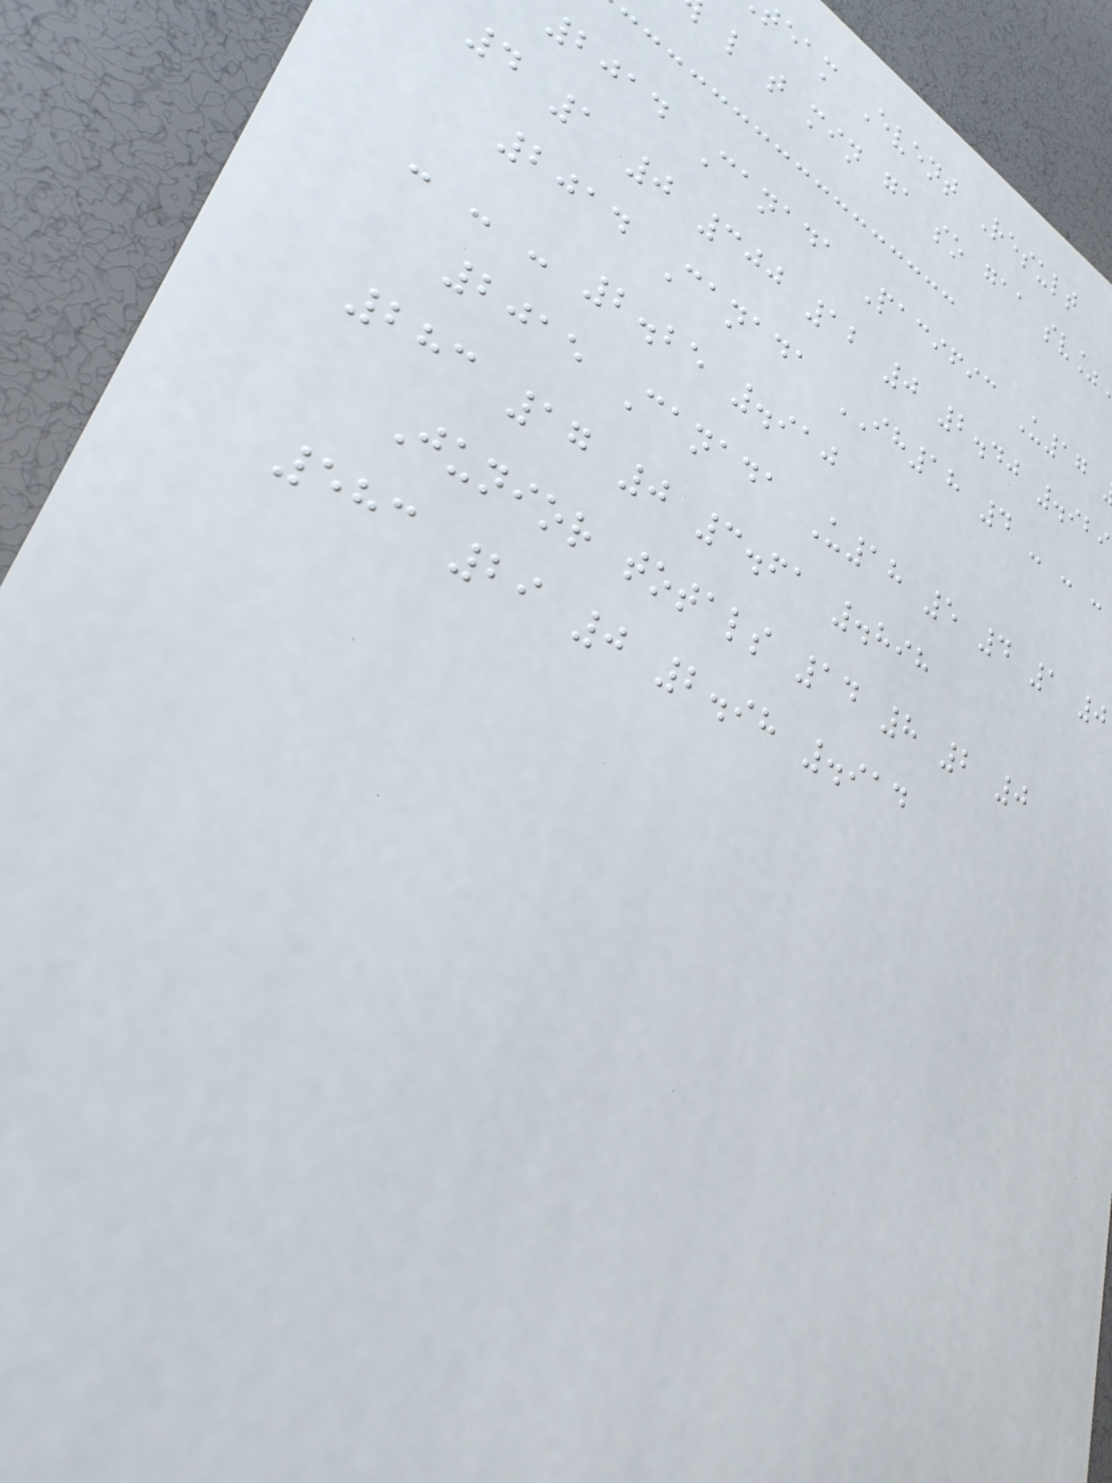team Event Result
l t min ga so gaa
2014 Canada Pacific U17
4 1 0 300 12 0 2.40 .929
2014 Canada IH18 4 - - -
- - - 2.25 .910
2015 Canada U18 5 4 1 0
283 17 0 3.61 .898
Junior totals 14 8 2 0
583 29 0 2.98 .914
